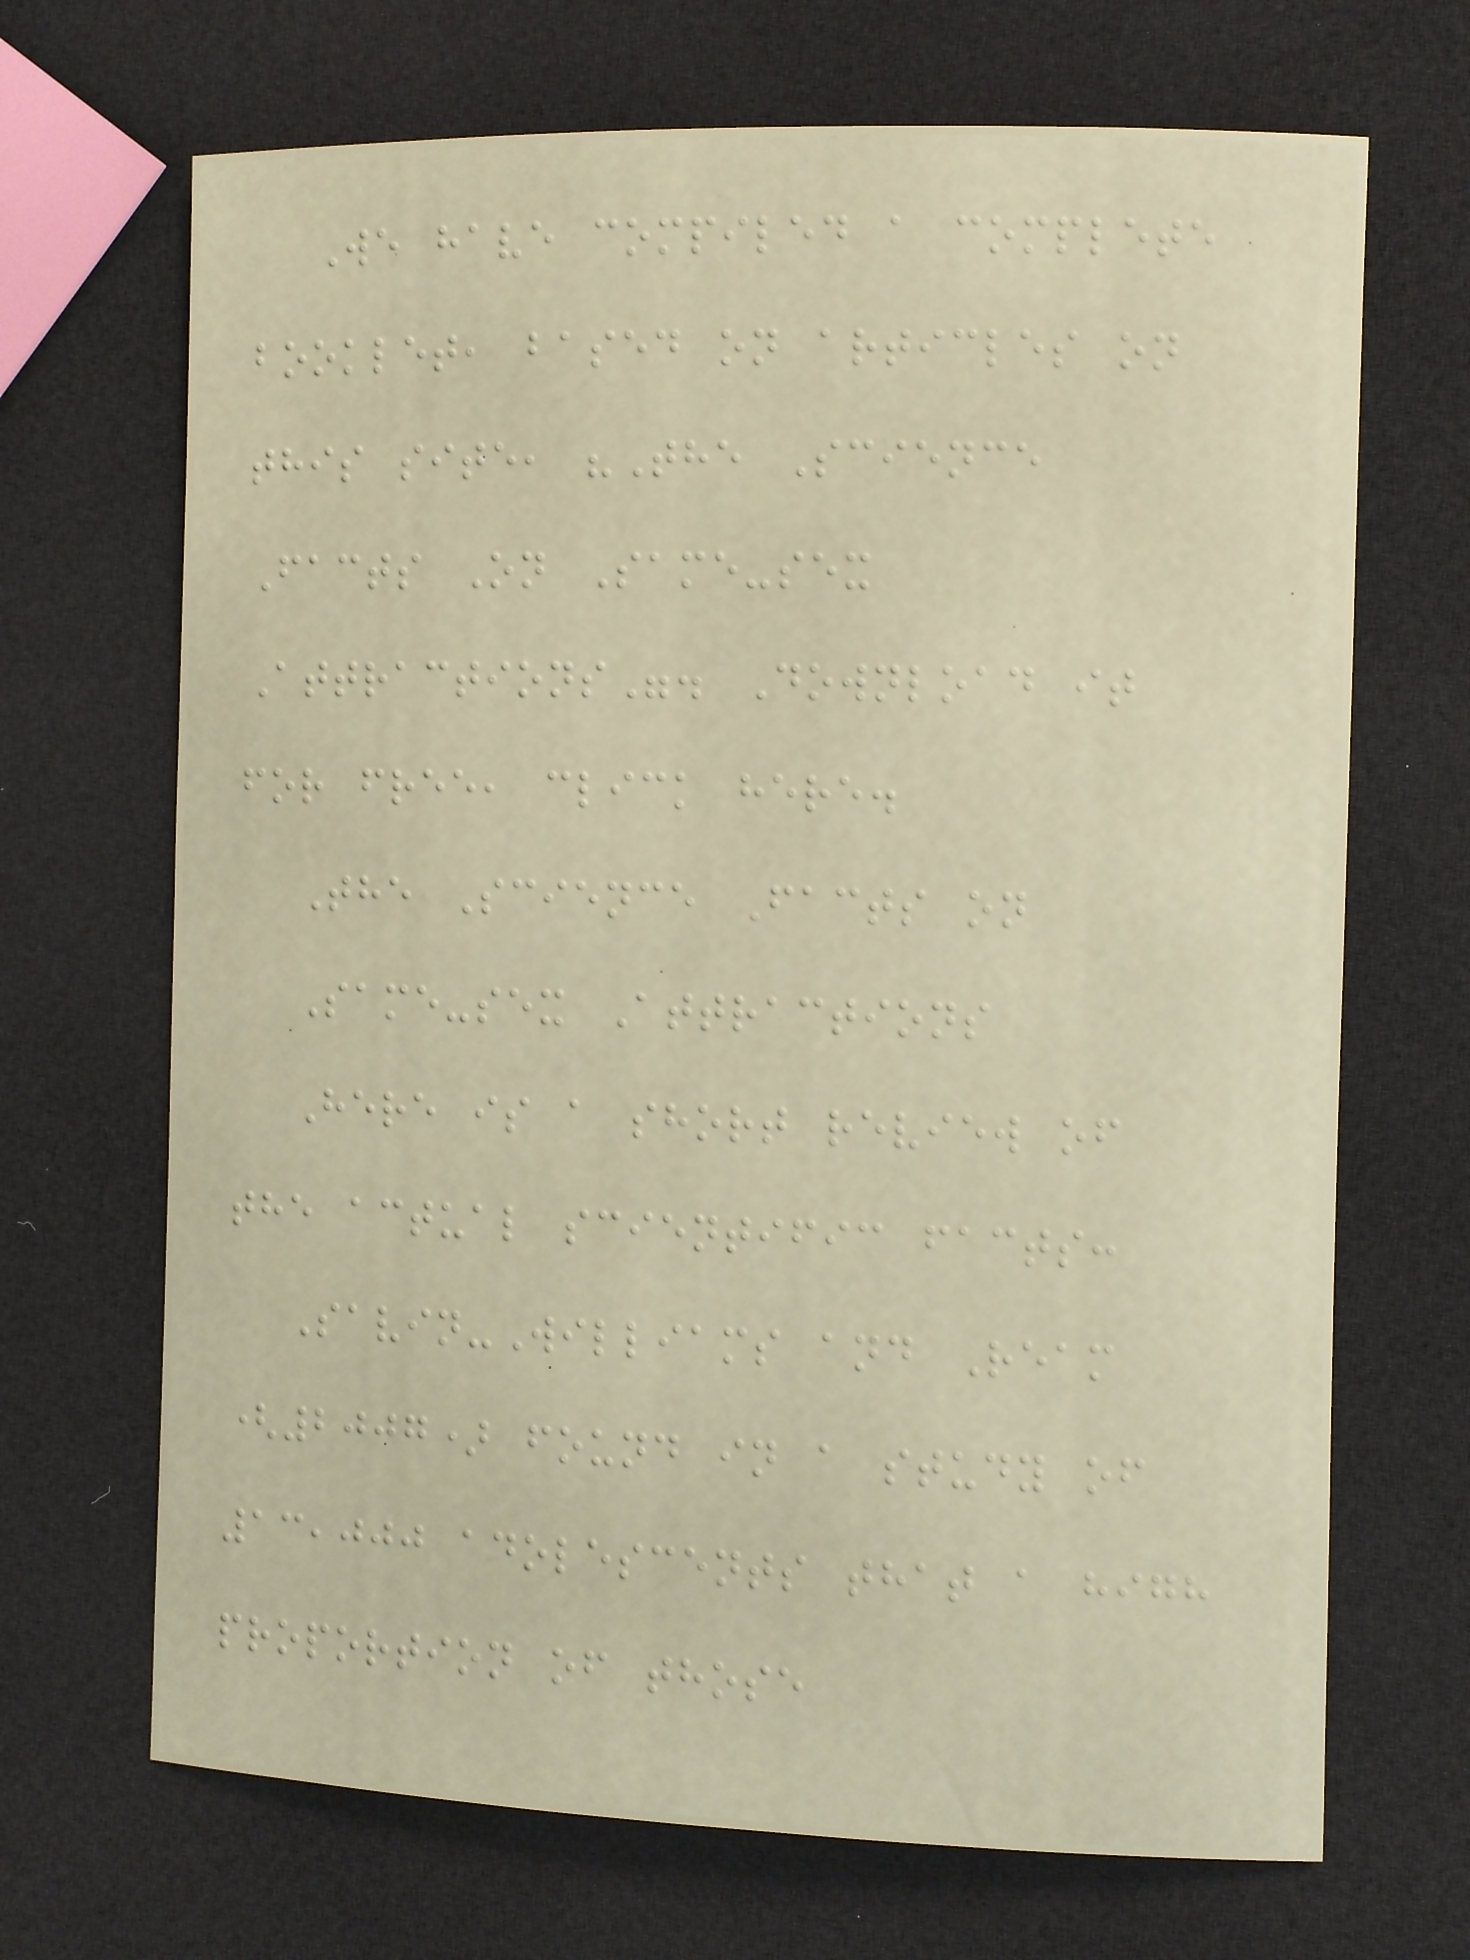We have compiled a complete
booklet, based on articles on
this site, "The Science
Facts On Same-sex
Attractions". Download it
for free, click here.
The Science Facts on
Same-sex Attractions
Here is a short review of
the actual scientific facts:
Savin-Williams and Ream
(2007) found in a study of
13,000 adolescents that a high
proportion of those
